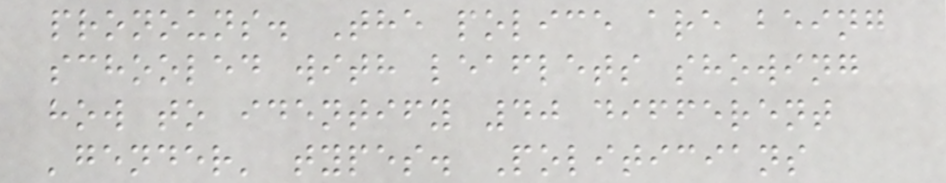pronouns. The police are being
schooled with leaflets showing
how to identify 40 different
'gender' types. Politicians
